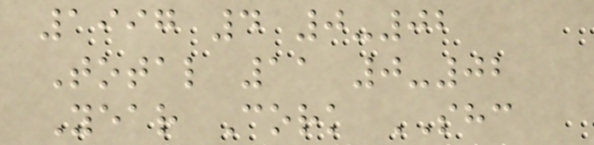1997 4 0-02
Total 11 0-02
Year Cork SHC
